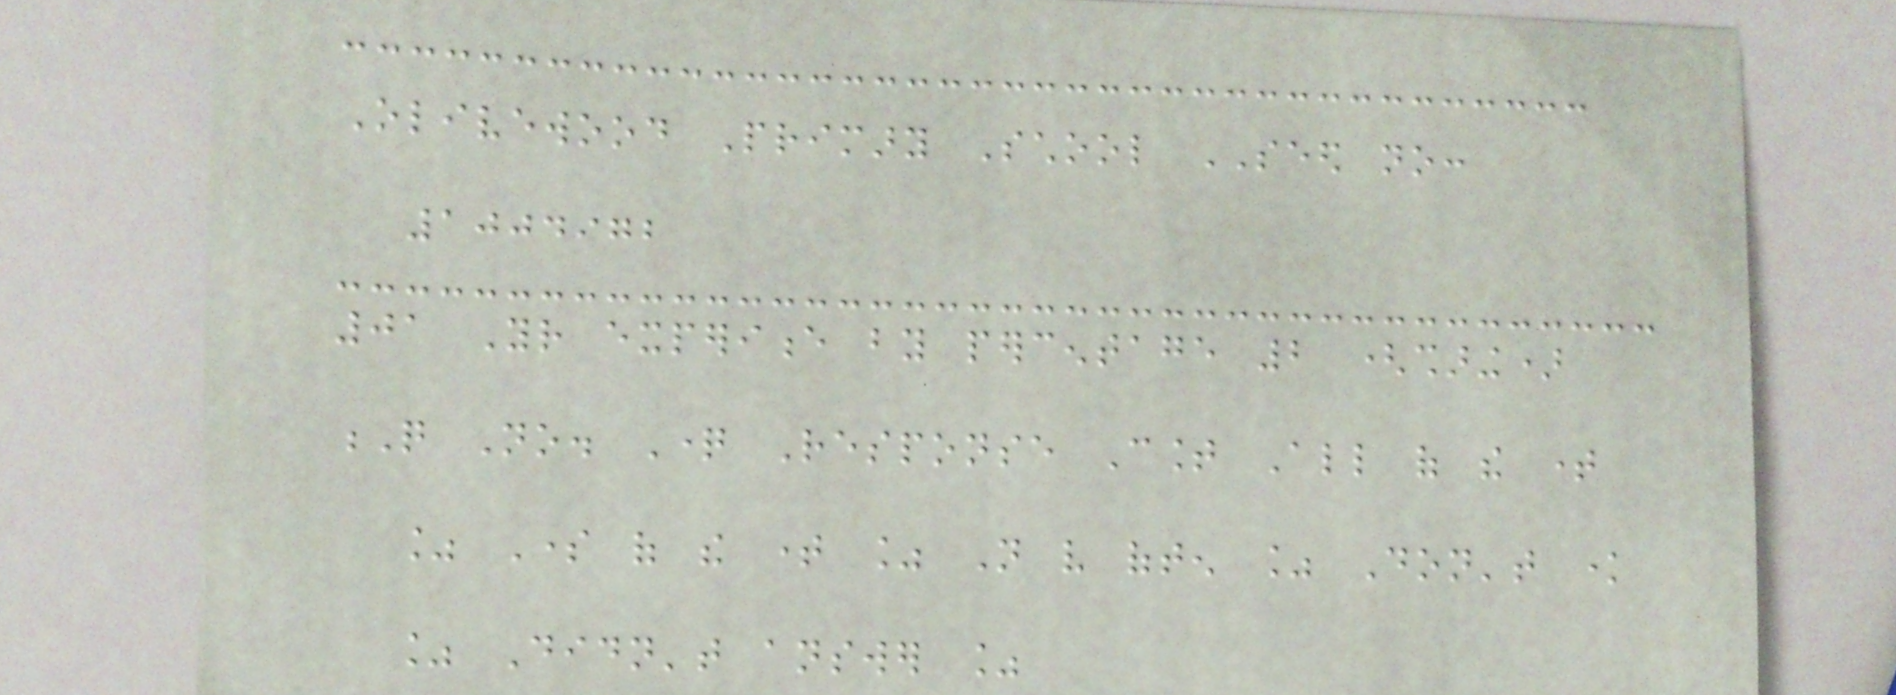Olivewood Primary School SEED no:
1004972
01 Your experience by percentage 2 (sharing)
Q No. Question Response Count All of the time
% Some of the time % Not very often % Don't know
% Didn't answer %
